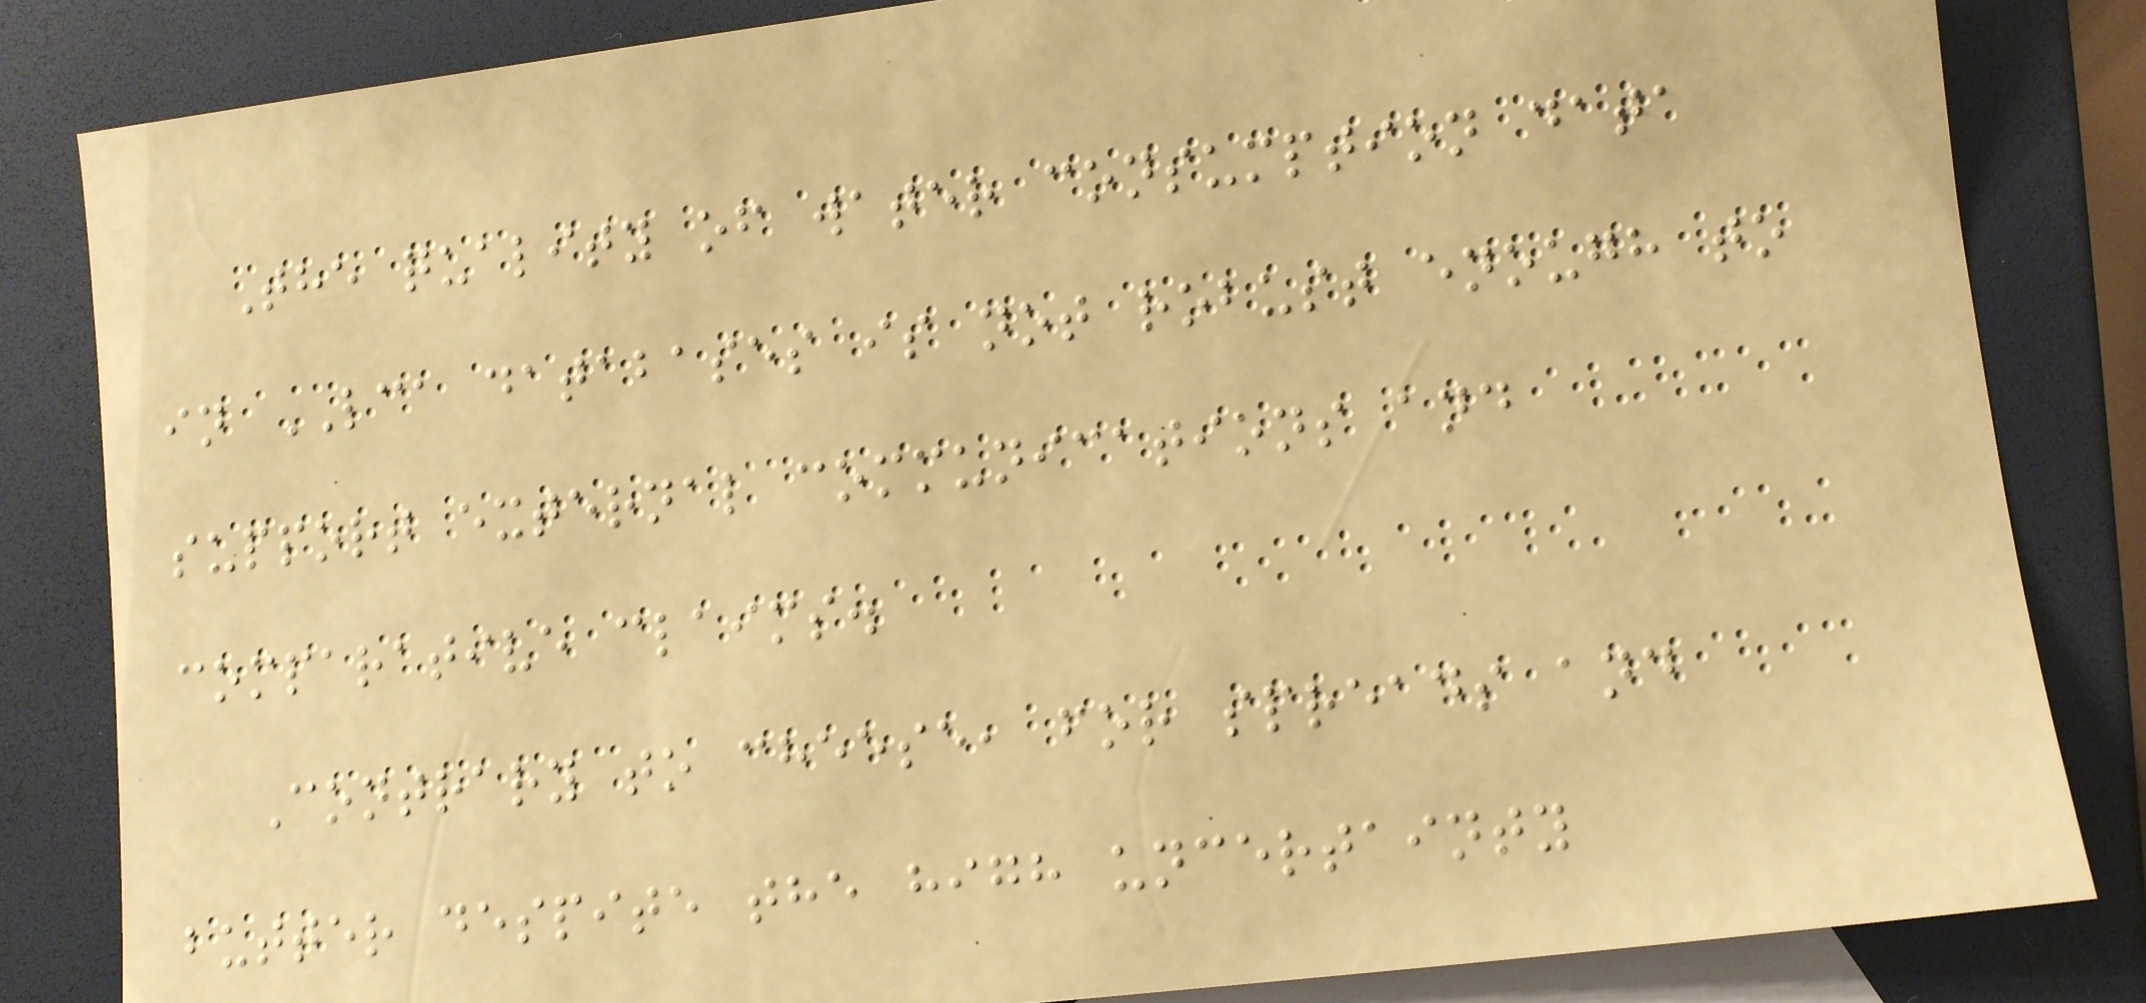The quality of water consumption data
in LCA databases is not robust enough to
support external communications and
comparative claims.
Contrary to cheese, for spreads and
butter despite the high uncertainty
